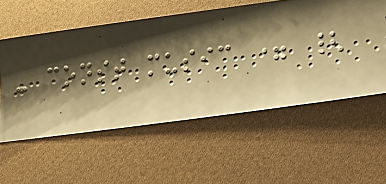- const music = {
